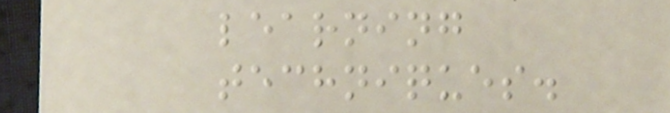learning
techniques.
